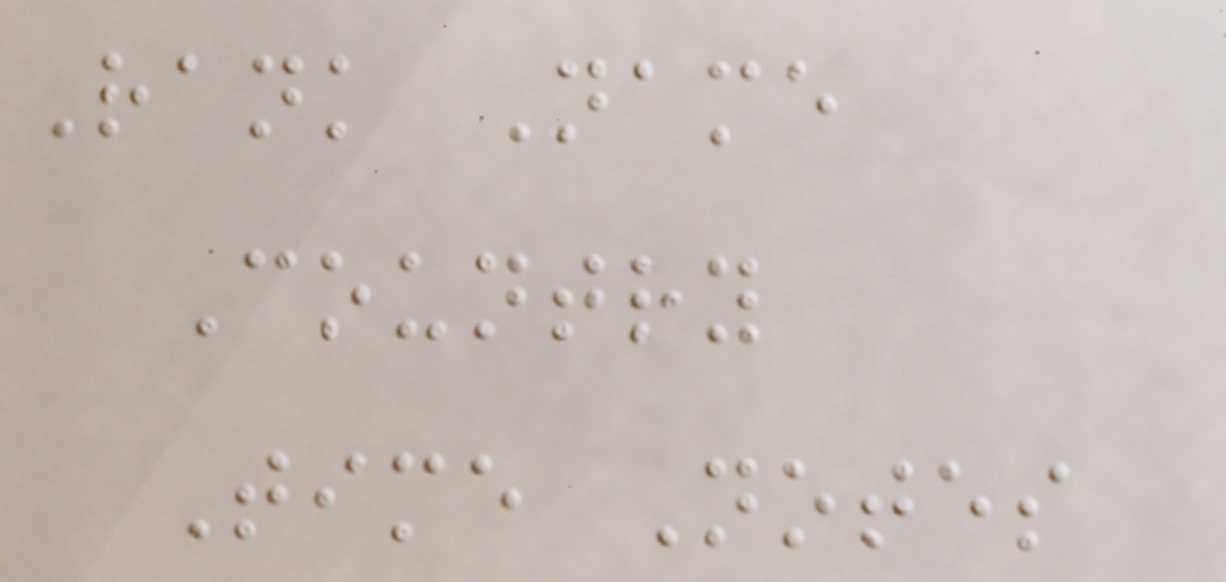Rank Name
Country
Time Notes
